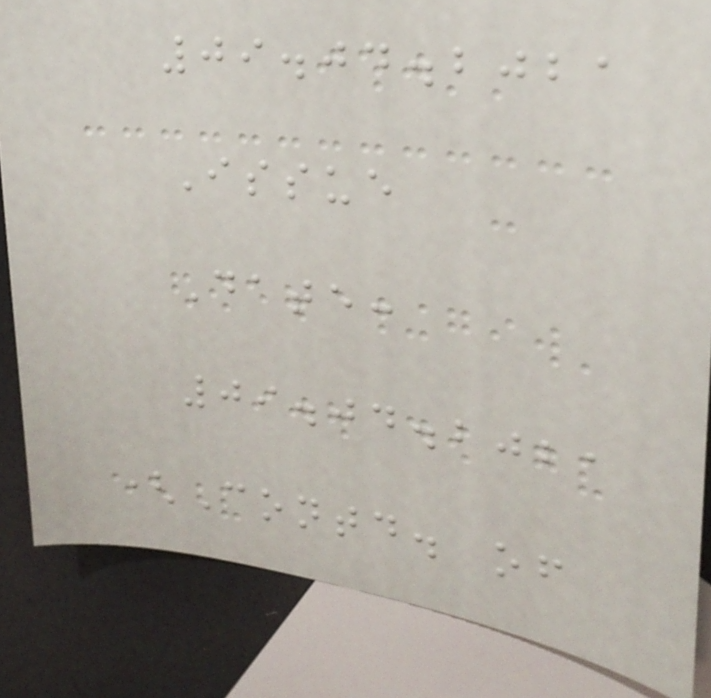09.04.2021
Issue
Date:
09.04.2021
(Contd. of
